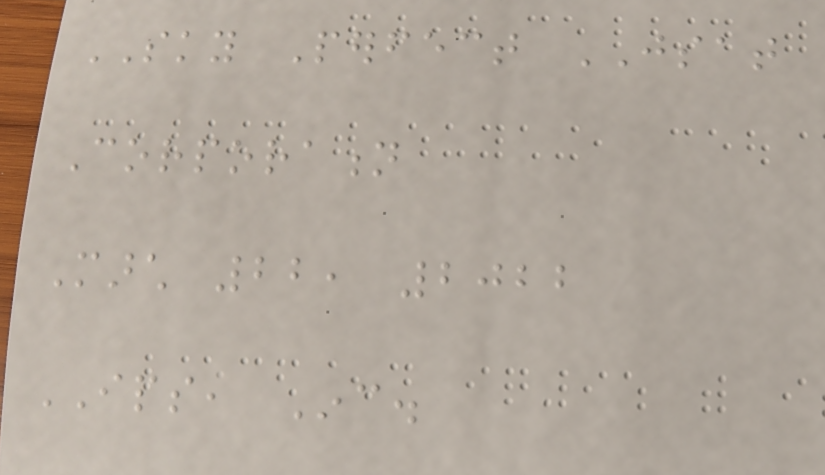SKY Perfect JSAT
Corporation
March 22, 2022
IPS, Inc.
